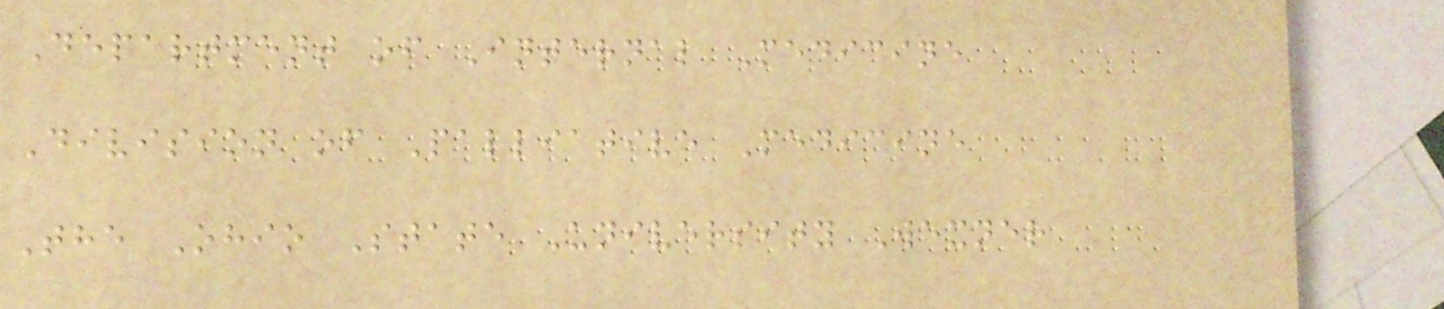Department of Internal Medicine
Division of Palliative Medicine
The Ohio State University Wexner
